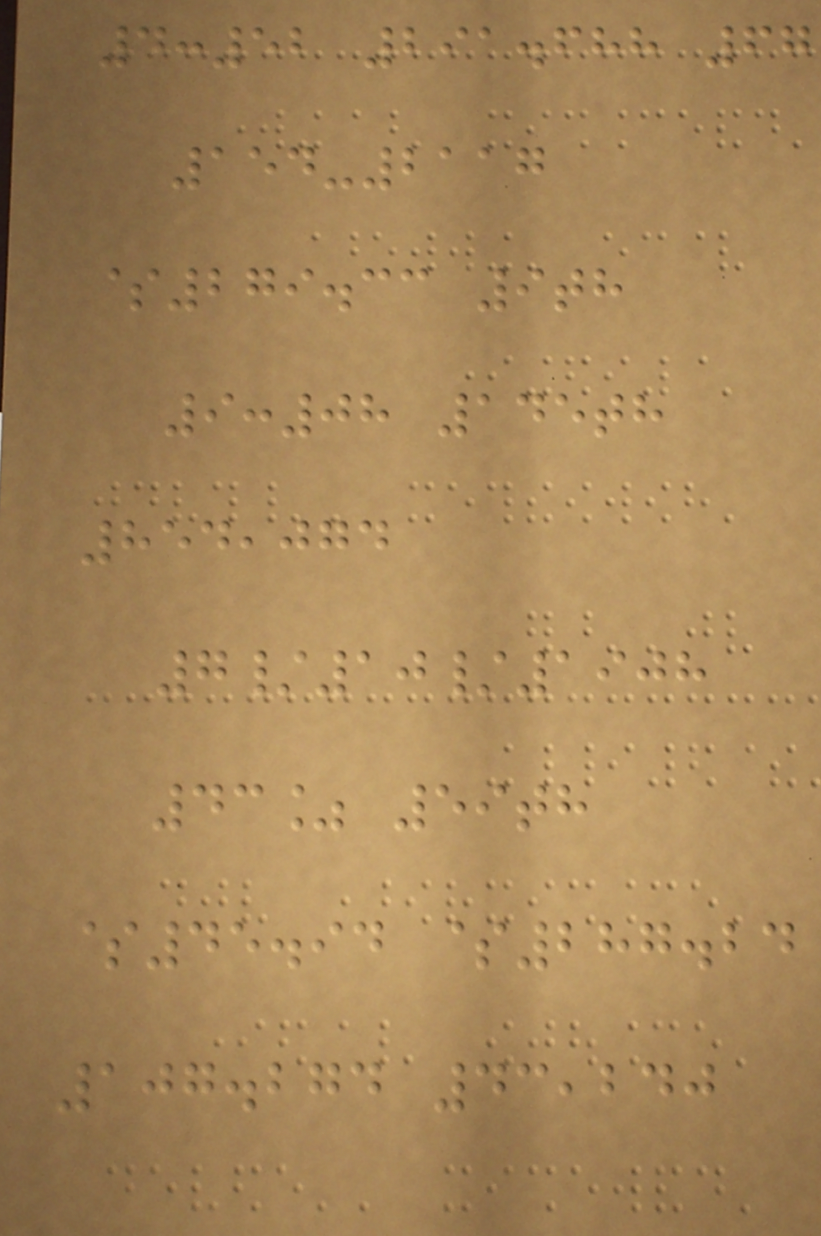4:52 291.688 67
154-2117
$279.33 9th
9:08 145th
854,074
7/10/1908
43% 59th
$45.94 $287.24
107.274 43,240
